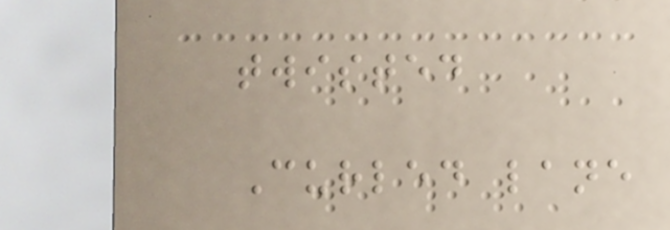twisted
Curled lane
